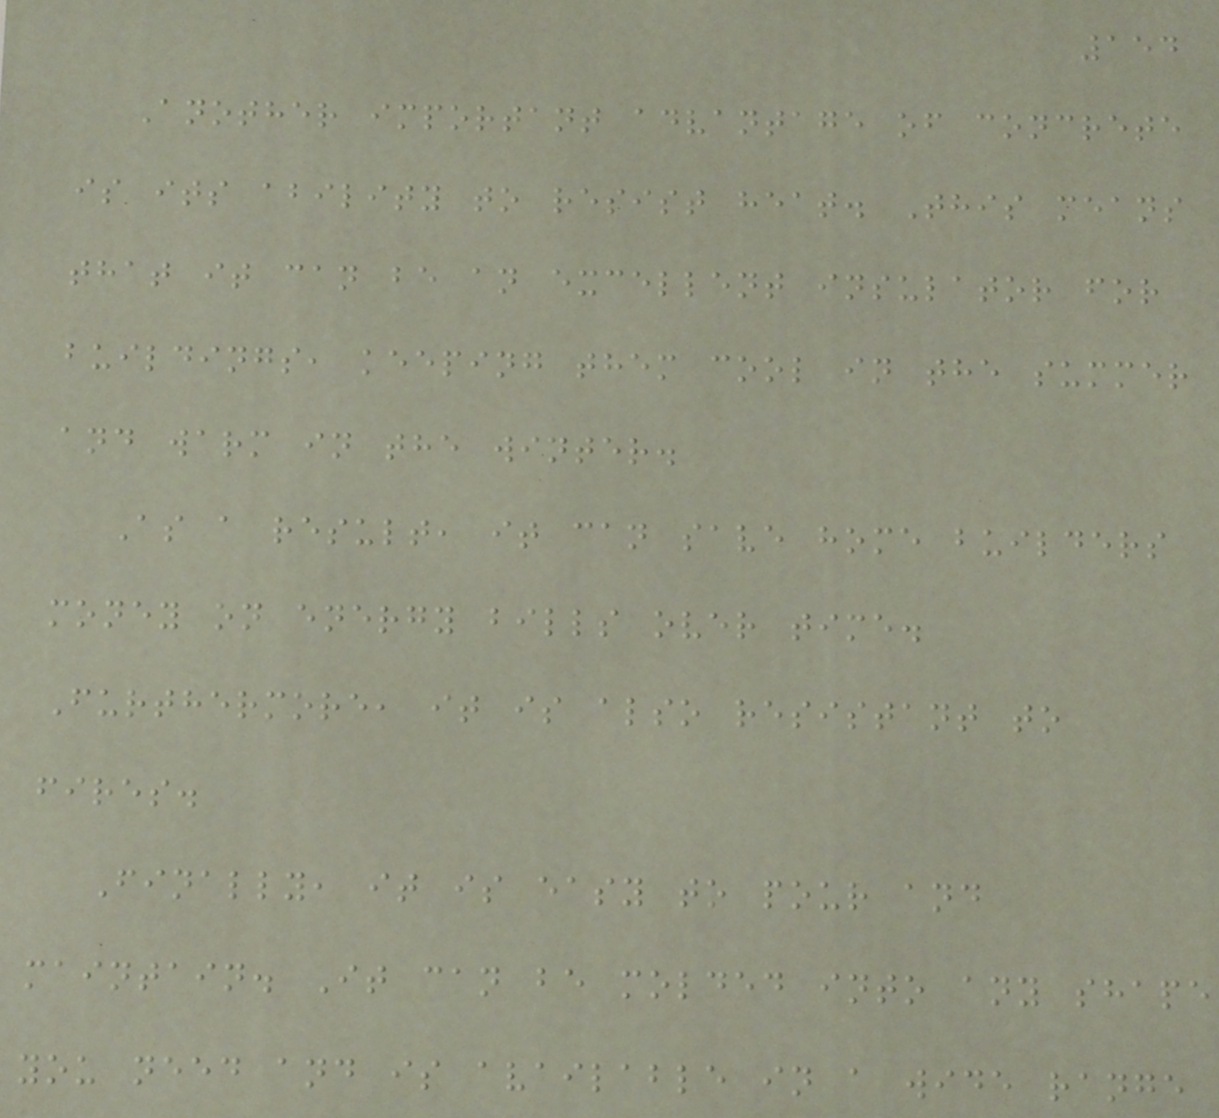154
Another important advantage of concrete
is its ability to resist heat. This means
that it can be an excellent insulator for
buildings, keeping them cool in the summer
and warm in the winter.
As a result, it can save home builders
money on energy bills over time.
Furthermore, it is also resistant to
fires.
Finally, it is easy to pour and
maintain. It can be molded into any shape
you need and is available in a wide range
